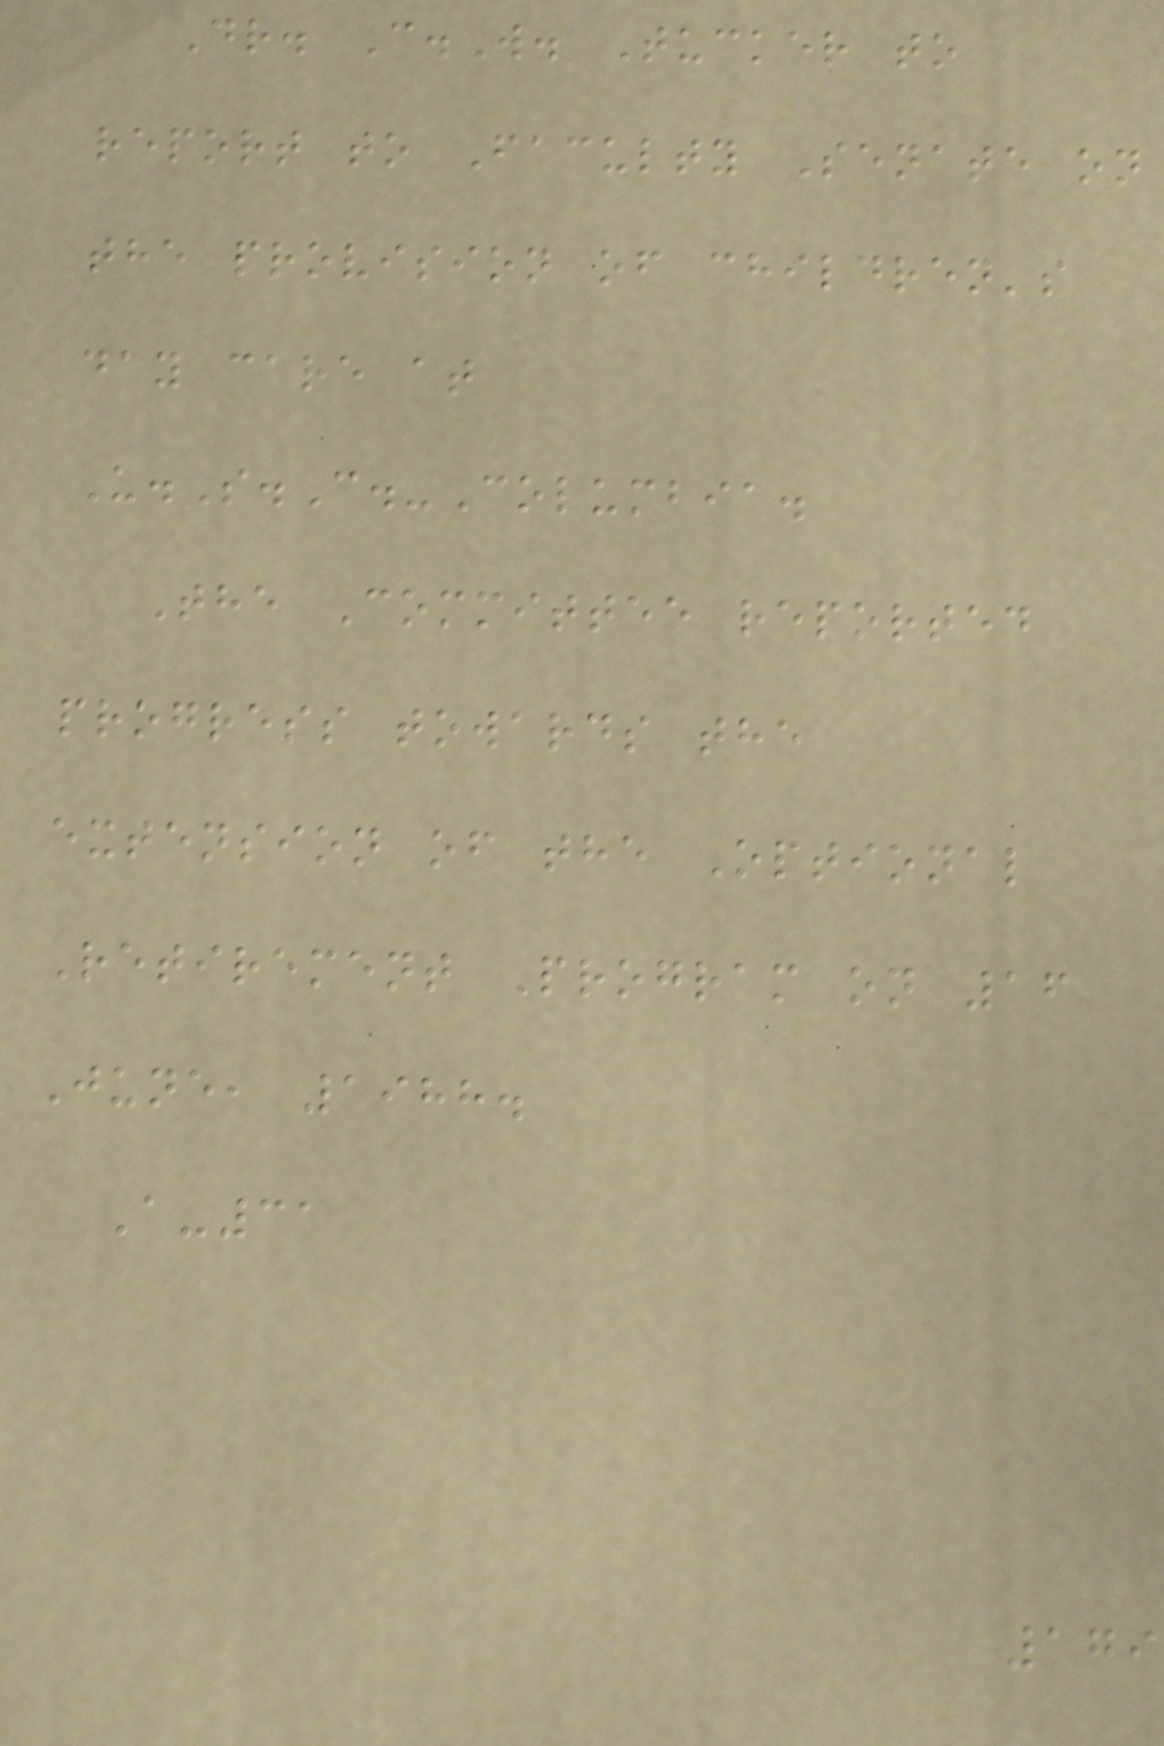Dr. C.W. Tucker to
report to Faculty Senate on
the provision of children's
day care at
U.S.C.-Columbia.
The Committee reported
progress towards the
extension of the Optional
Retirement Program on 16
June, 1988.
A-31
179
